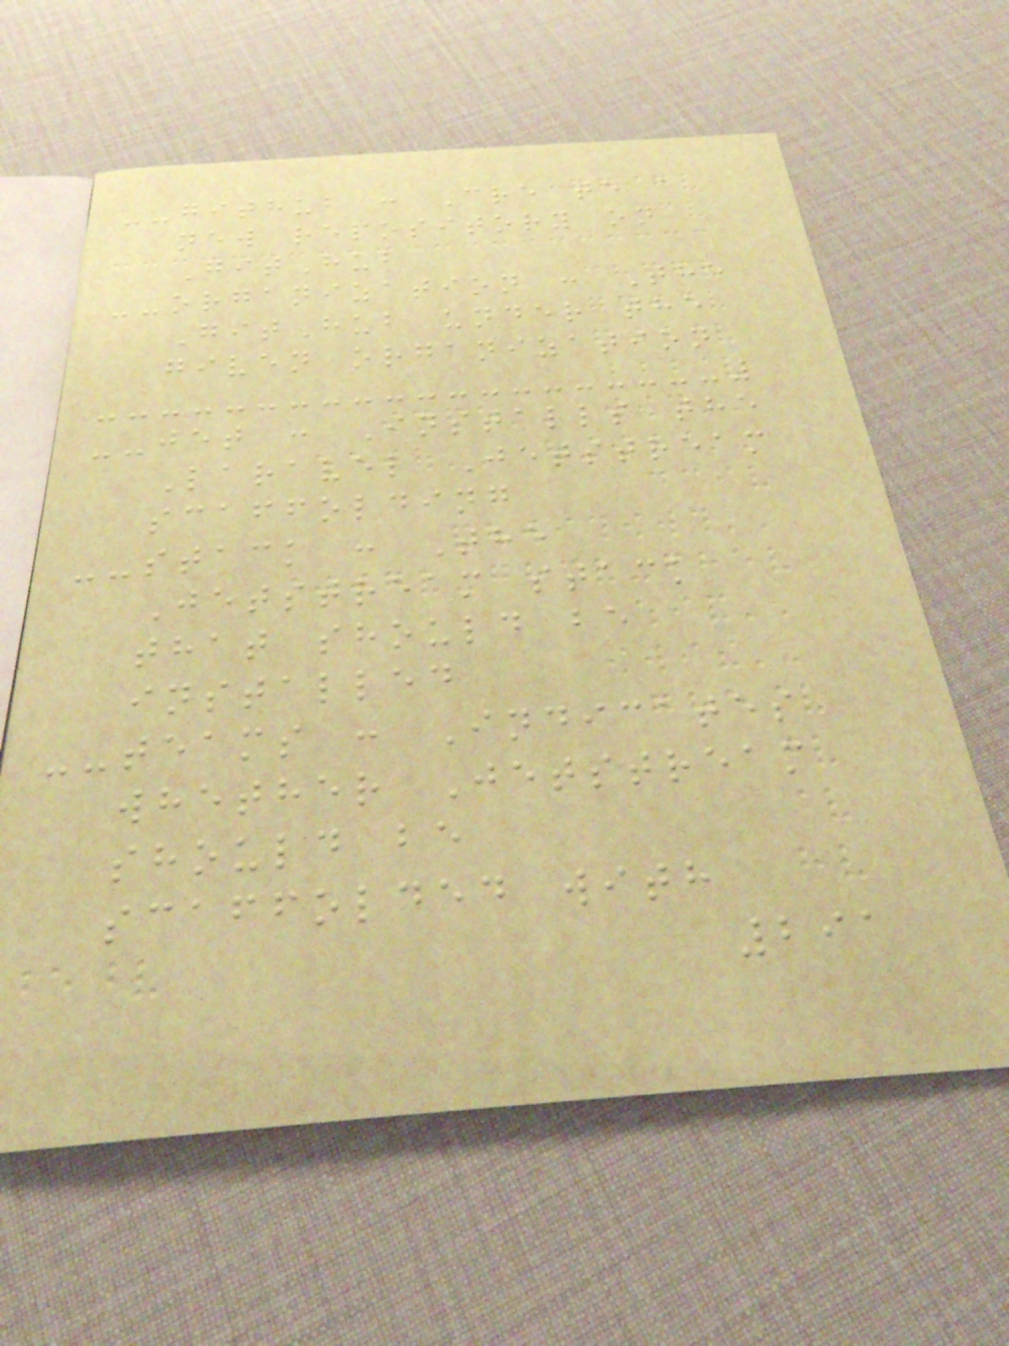--github : Create a
new repository on
GitHub
--organization : The
GitHub under the
given organization
--jet : Installs the
Laravel Jetstream
scaffolding
--stack : The
Jetstream stack
that should be
installed
--teams : Indicates
whether Jetstream
should be
scaffolded with
291
